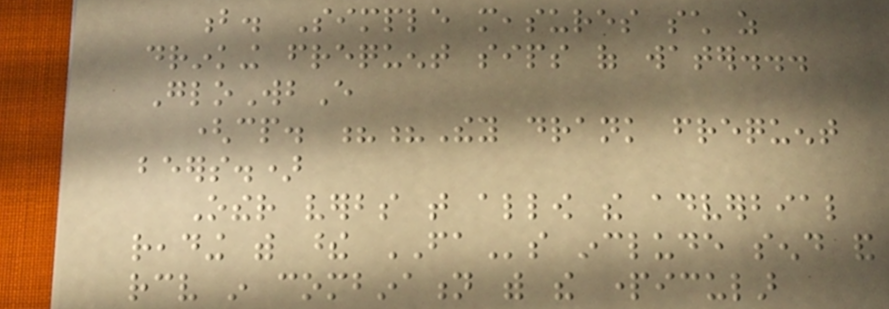b. Simple measures such as
drinking frequent sips of water...
GloWbE
(cp. ??They drank frequent
beers.)
Other verbs that allow the adverbial
reading with these FAs include send and
receive in combination with the particular
